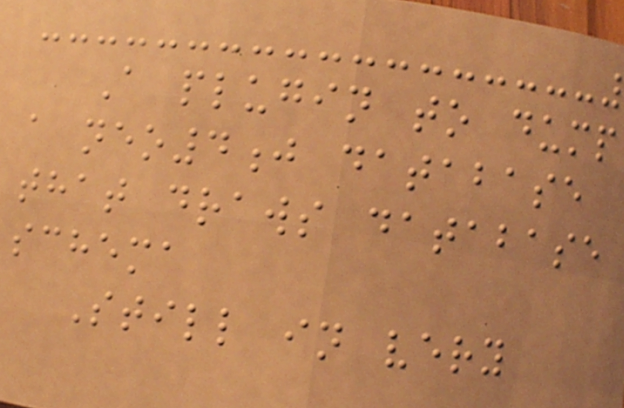A plugin to dump
a neo4j database
that draws database
schema
Still in very
